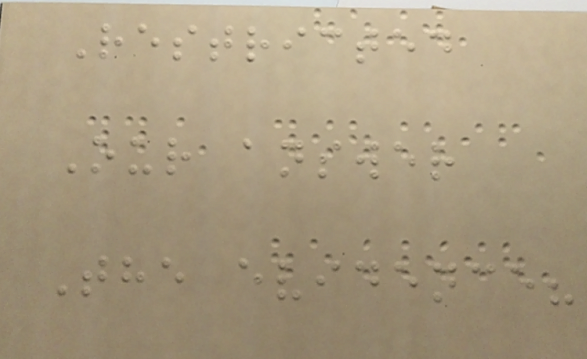Restricted
Our answer
The evidence?
